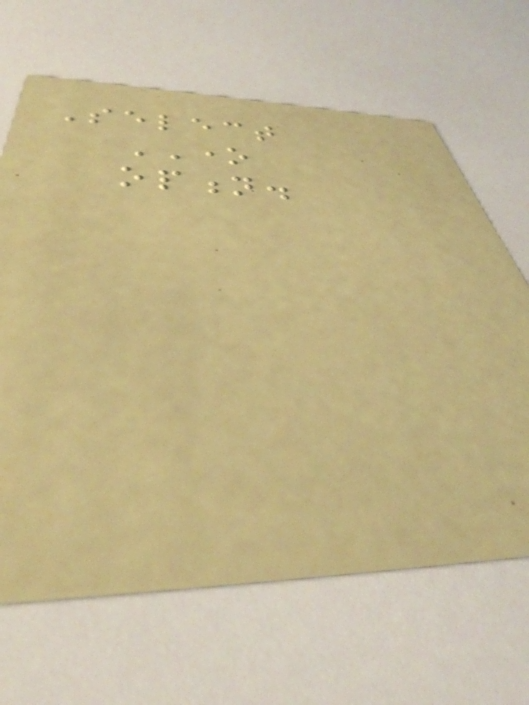Select
ONE
option.
